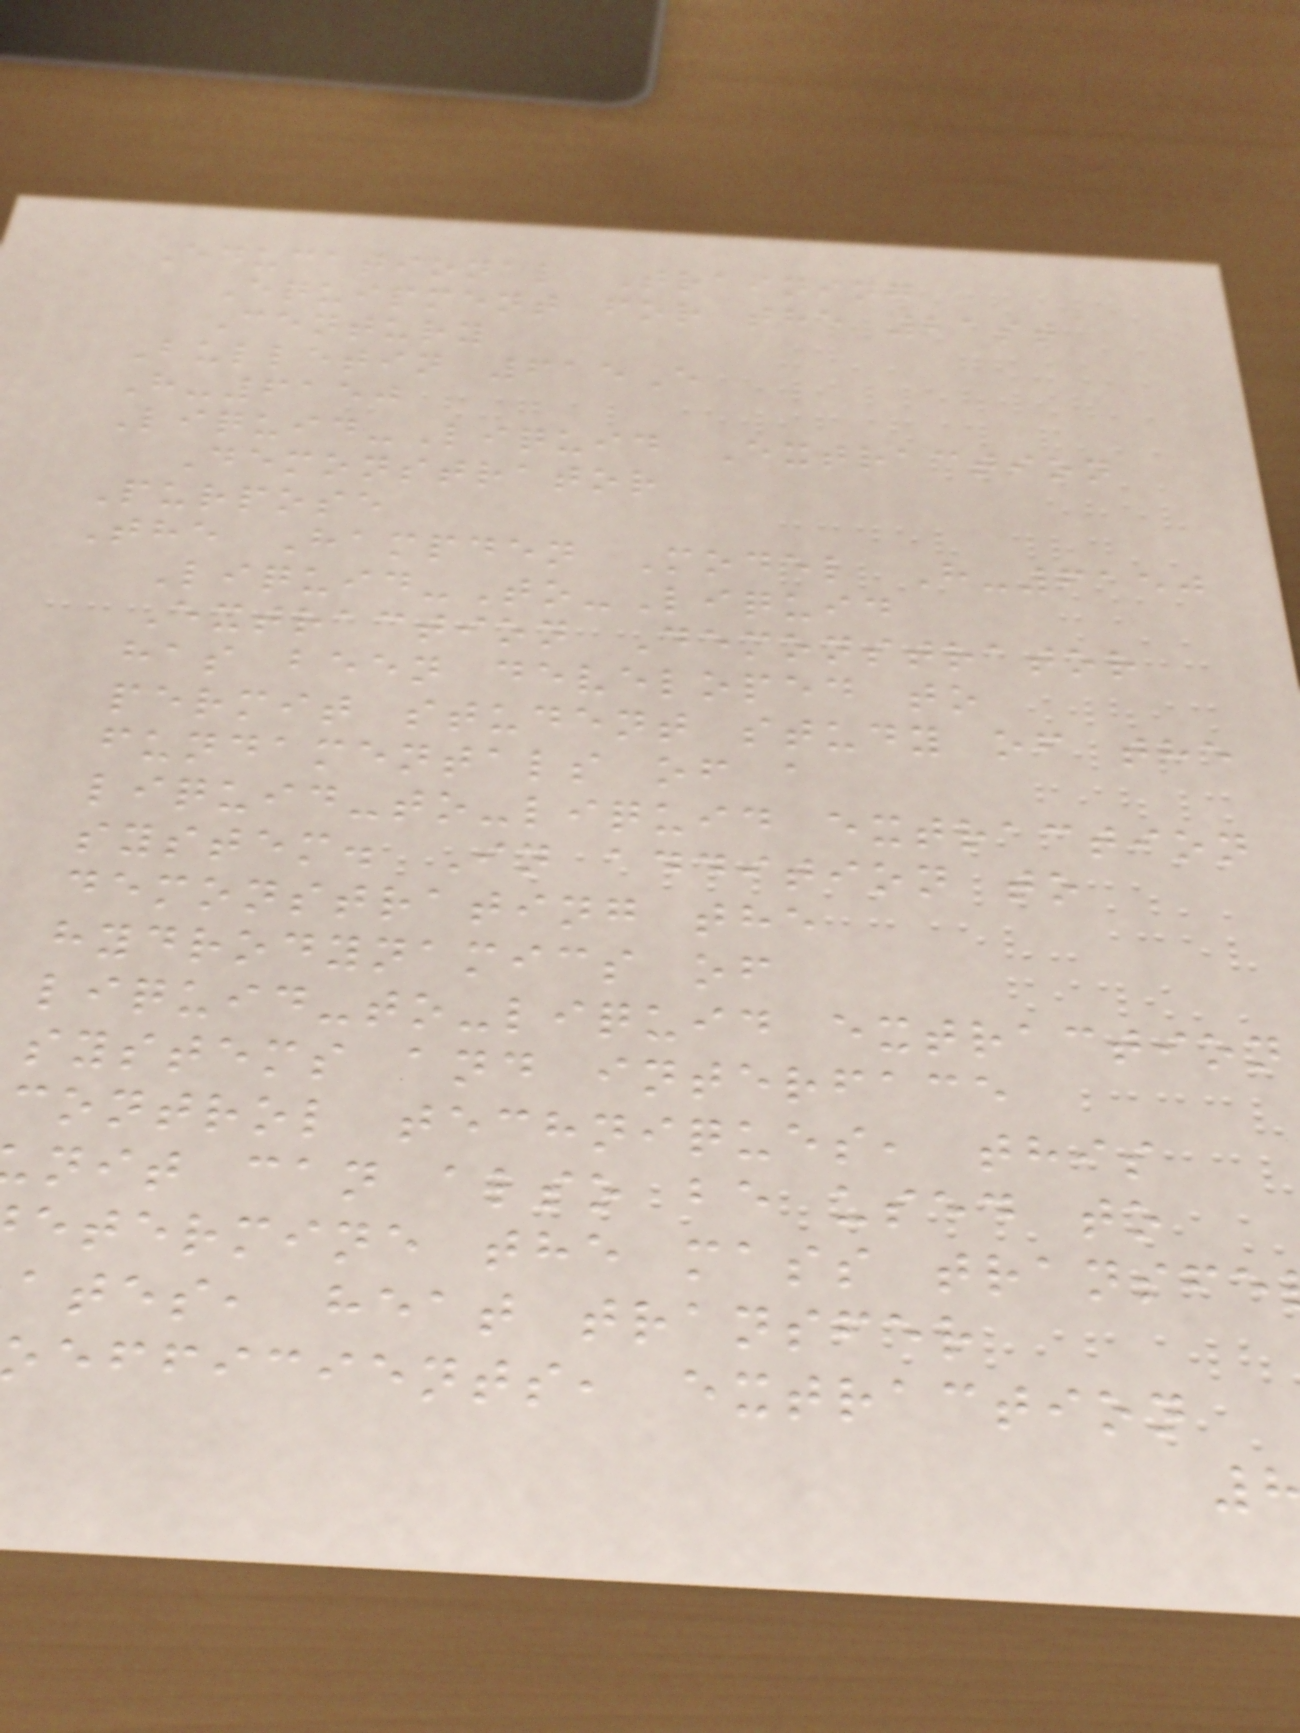Educational Training
Equipment for the 21st
Century
Bulletin 615E
H-6150
Liquid-Liquid Extraction
Demonstrator
Purpose
The Hampden Model H-6150
Liquid-To-Liquid
Extraction Demonstrator
has been developed to
permit student study of the
fundamentals of a
liquid-to-liquid extraction
system. In addition to
demonstrating the
hydrodynamics of
liquid-to-liquid extraction
systems and interface
control techniques, this
nit can also be used to
etermine the mass transfe
ates, heat transfer
efficients, extraction
